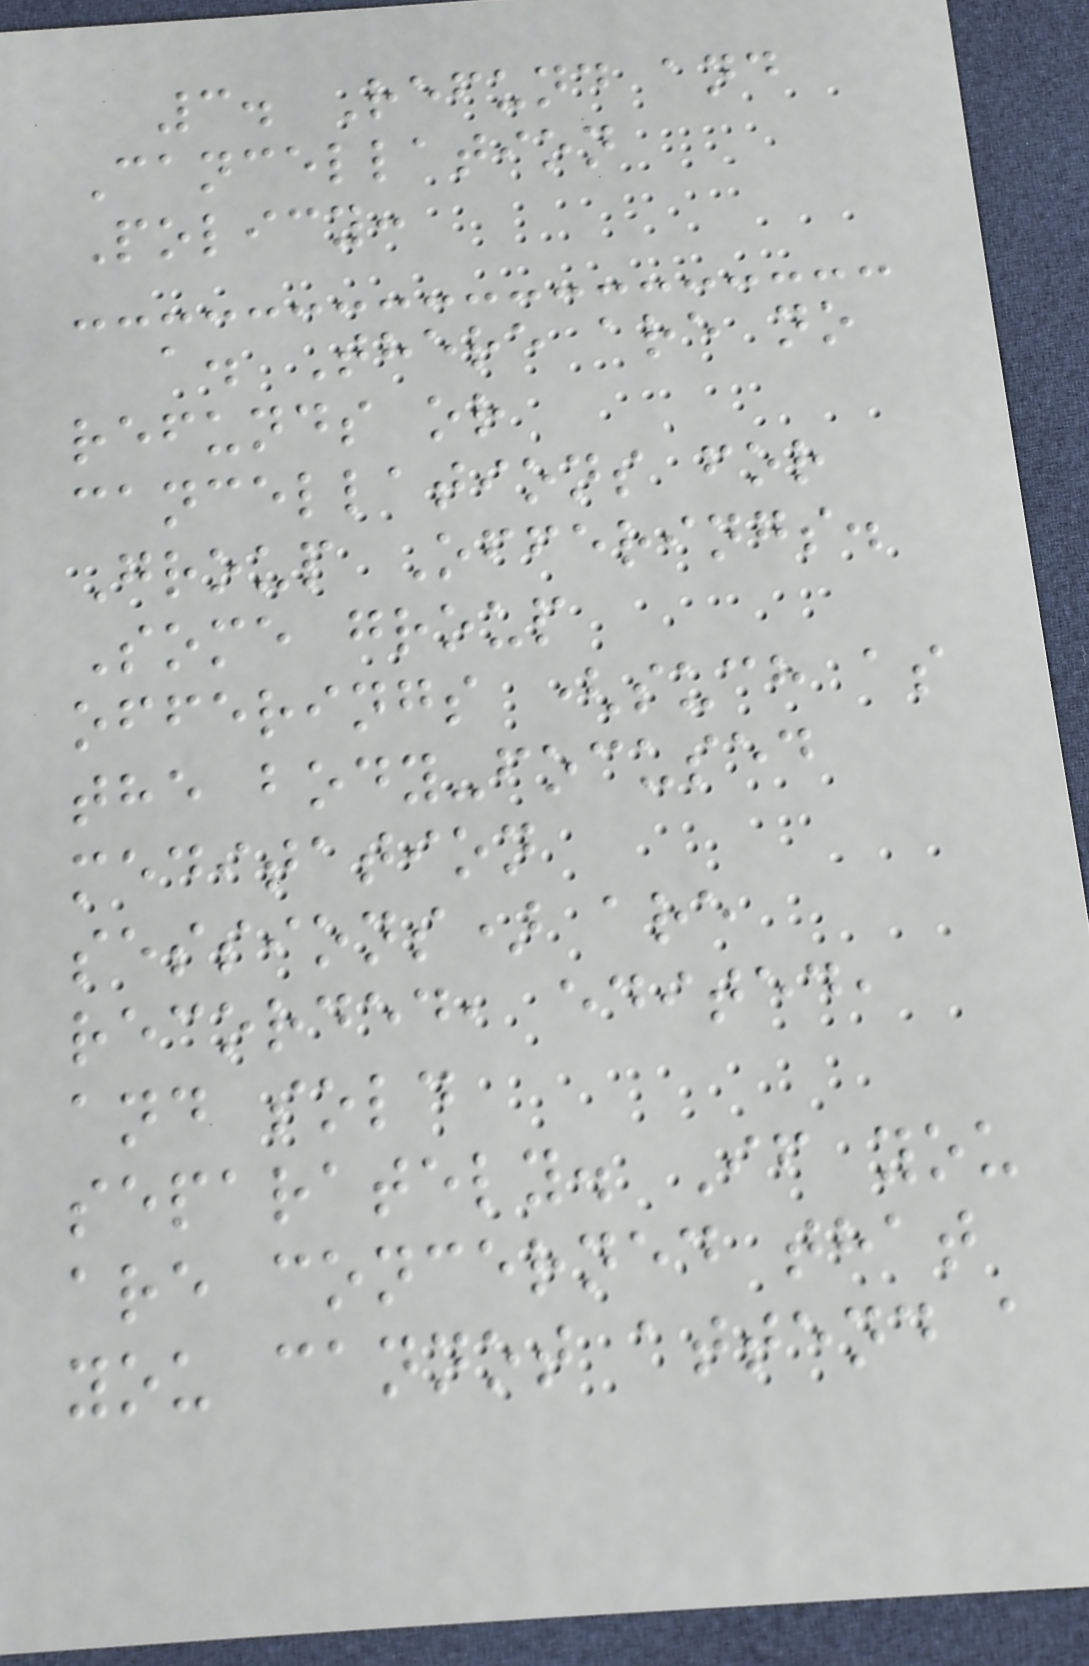3. Refund and
Cancellation
Policy:
a. There are no
refunds or
cancellations for
Group Offerings.
Some group
offerings (such as
the body-focused
meditation
sessions) are
recorded, edited,
and sold
separately. If you
are concerned that
you cannot attend a
